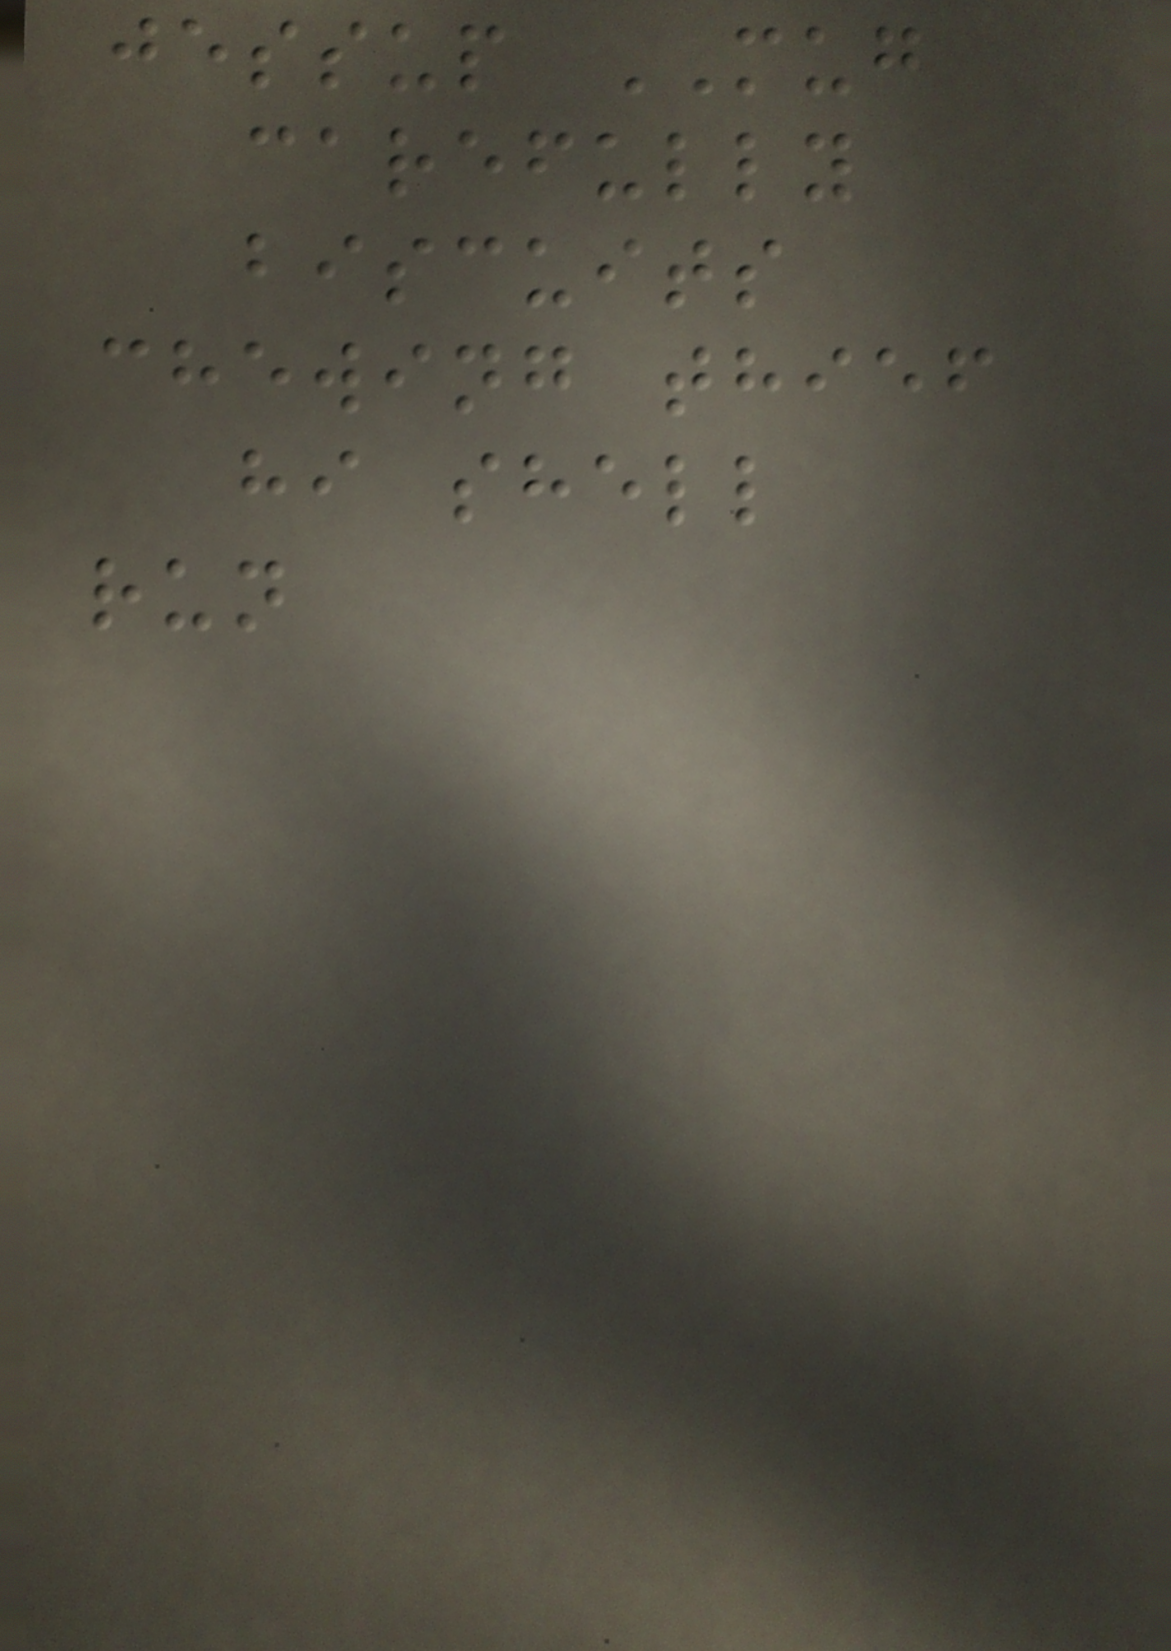jessup MUG
carefully
biscuits
chewing thief
hi shell
run
